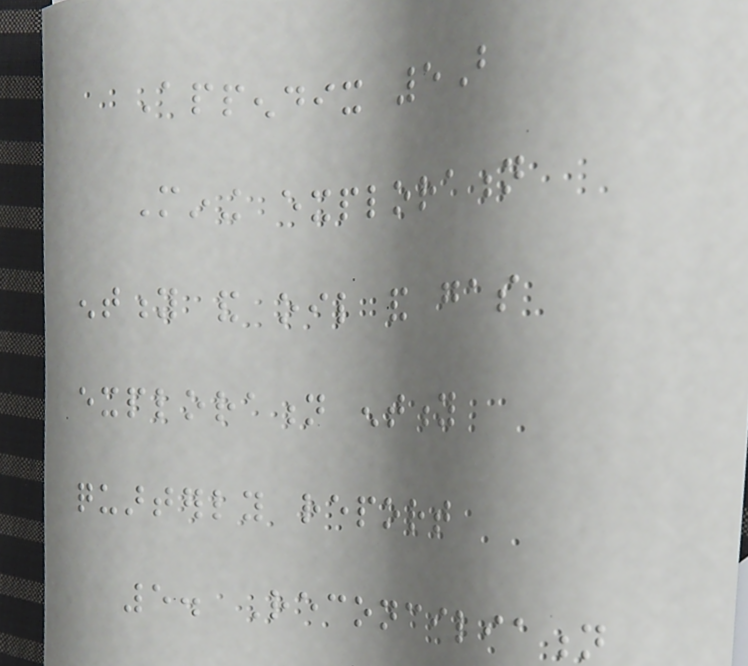Appendix 5B
Mining exploration
entity and oil and gas
exploration entity
quarterly report
5. Reconciliation
